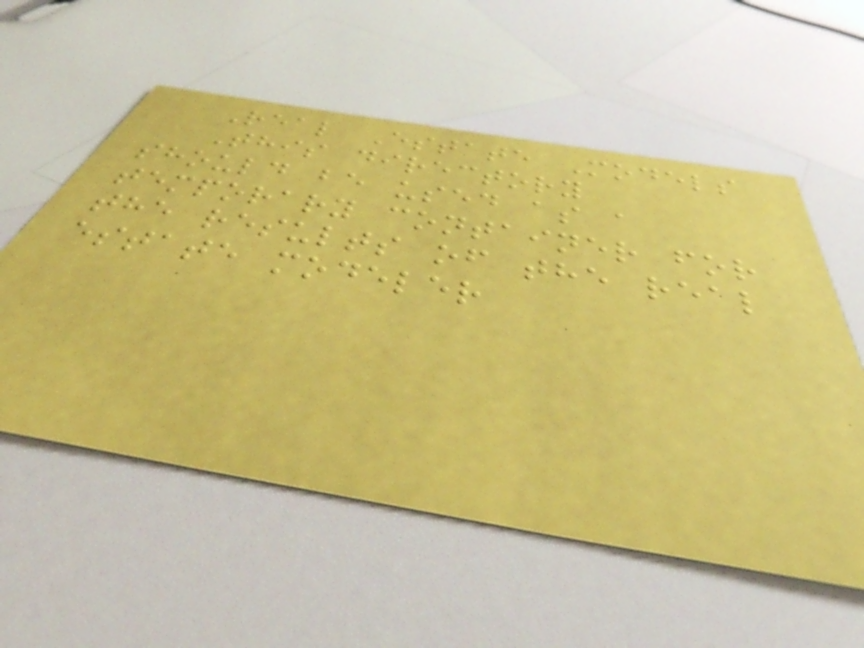Real Estate Models
This directory
should be used as a
temporary container for
the results of the real
estate modeler
